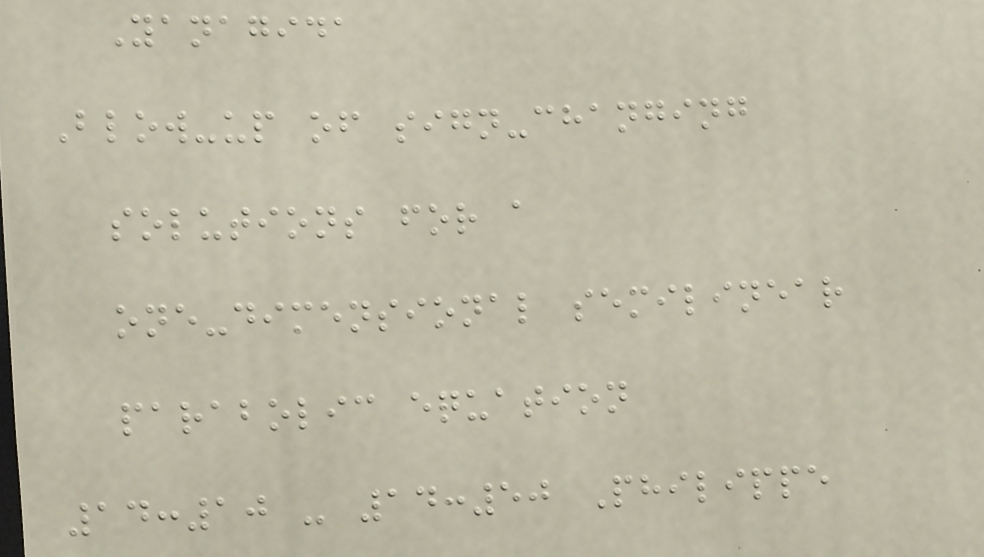Yanagida
Blow-up of sign-changing
solutions for a
one-dimensional semilinear
parabolic equation
14:10 - 14:50 Philippe
